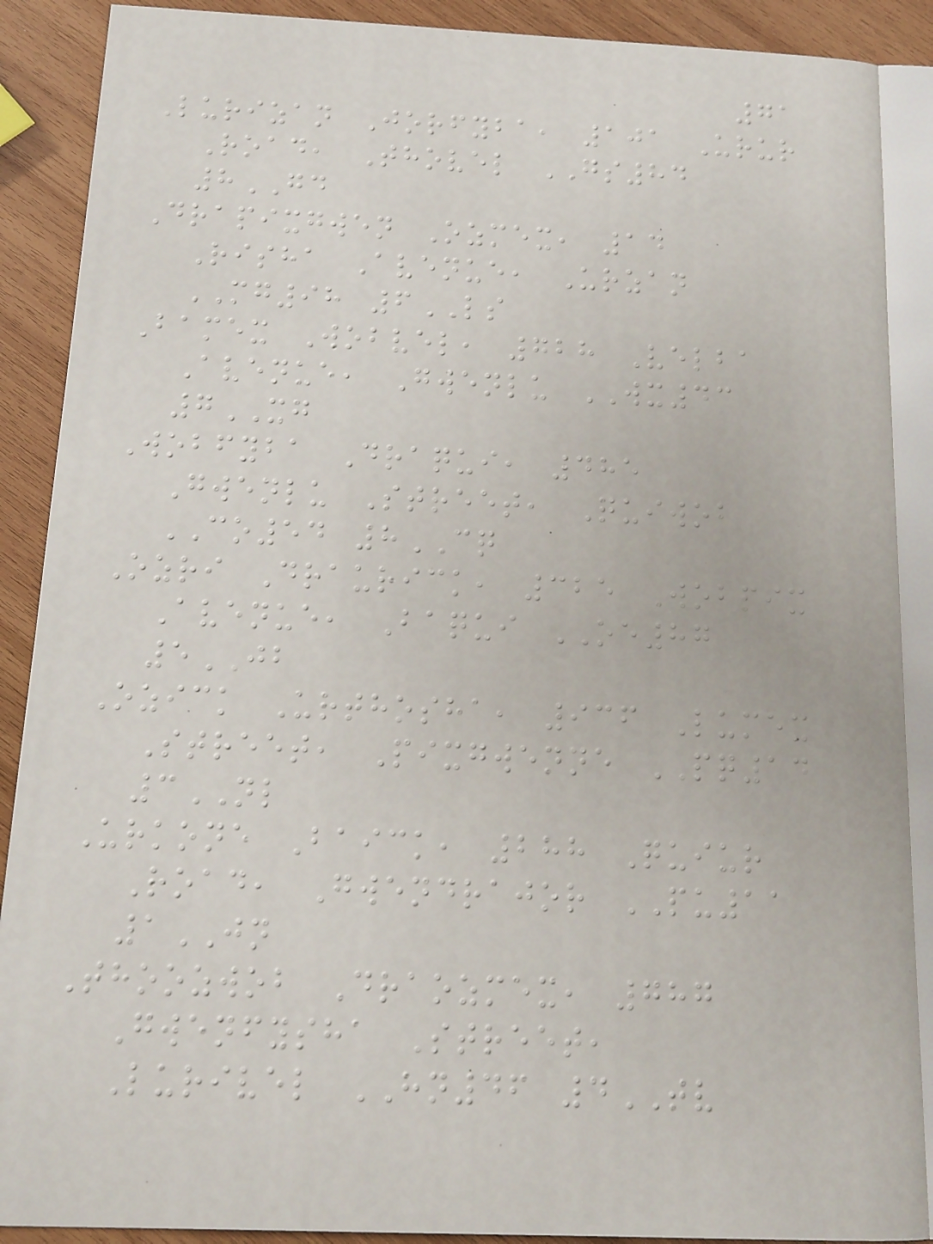71
Lurizan Jorfyba, 101 Urur
Road, Thovel GS84
8GD
Drapixgwen Ozmex, 14
Risha Avenue, Urzan
MG98 6LS
Bamex Wobvel, 728 Velba
Avenue, Gwenlu WX43
7XG
Wobfyba Draqui, 485
Gwenlu Street, Quiwob
CO54 8CQ
Ozri Draurick, 325 Wobpix
Avenue, Baqui OE87
5JB
Ozick Urthosha, 936 Lumex
Street, Pixgwenne PQ14
3NL
Urkone Baick, 288 Quiur
Road, Gwendrajor PU11
1JN
Thoozwob Draozmex, 787
Gwenfysha Street,
Lurivel HN46 4TV
